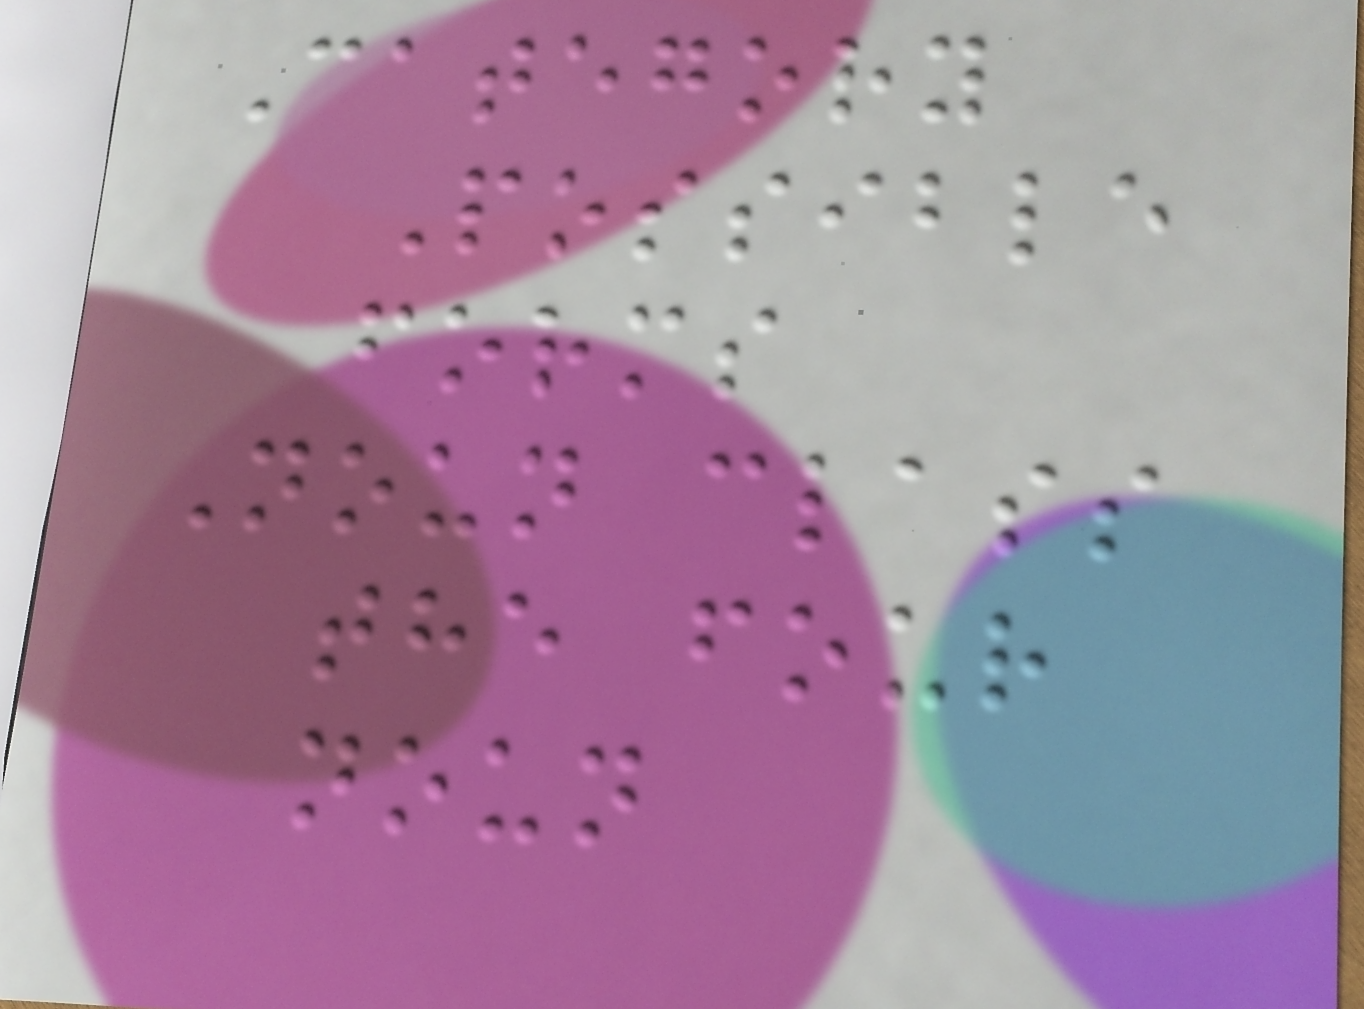Category
Possible
forms
Noun class
the four
noun
